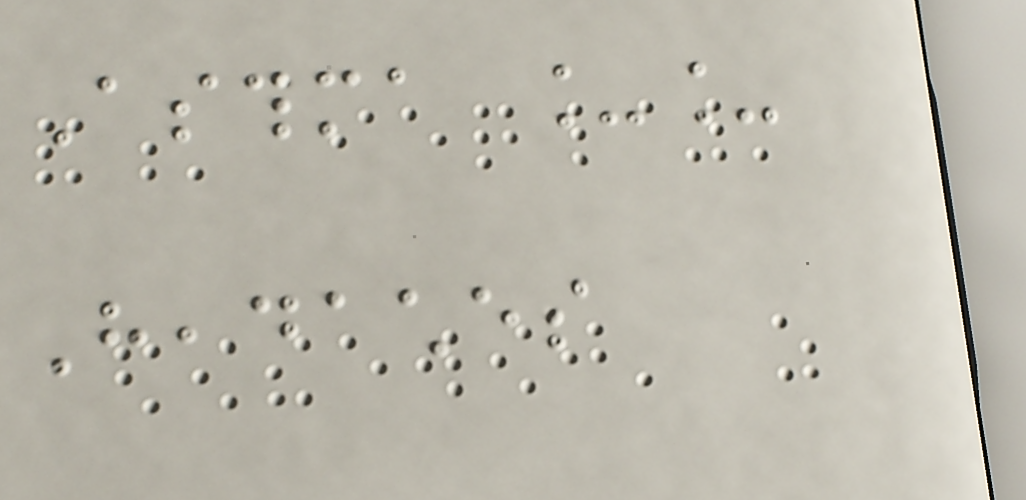Asthma __
Headaches
